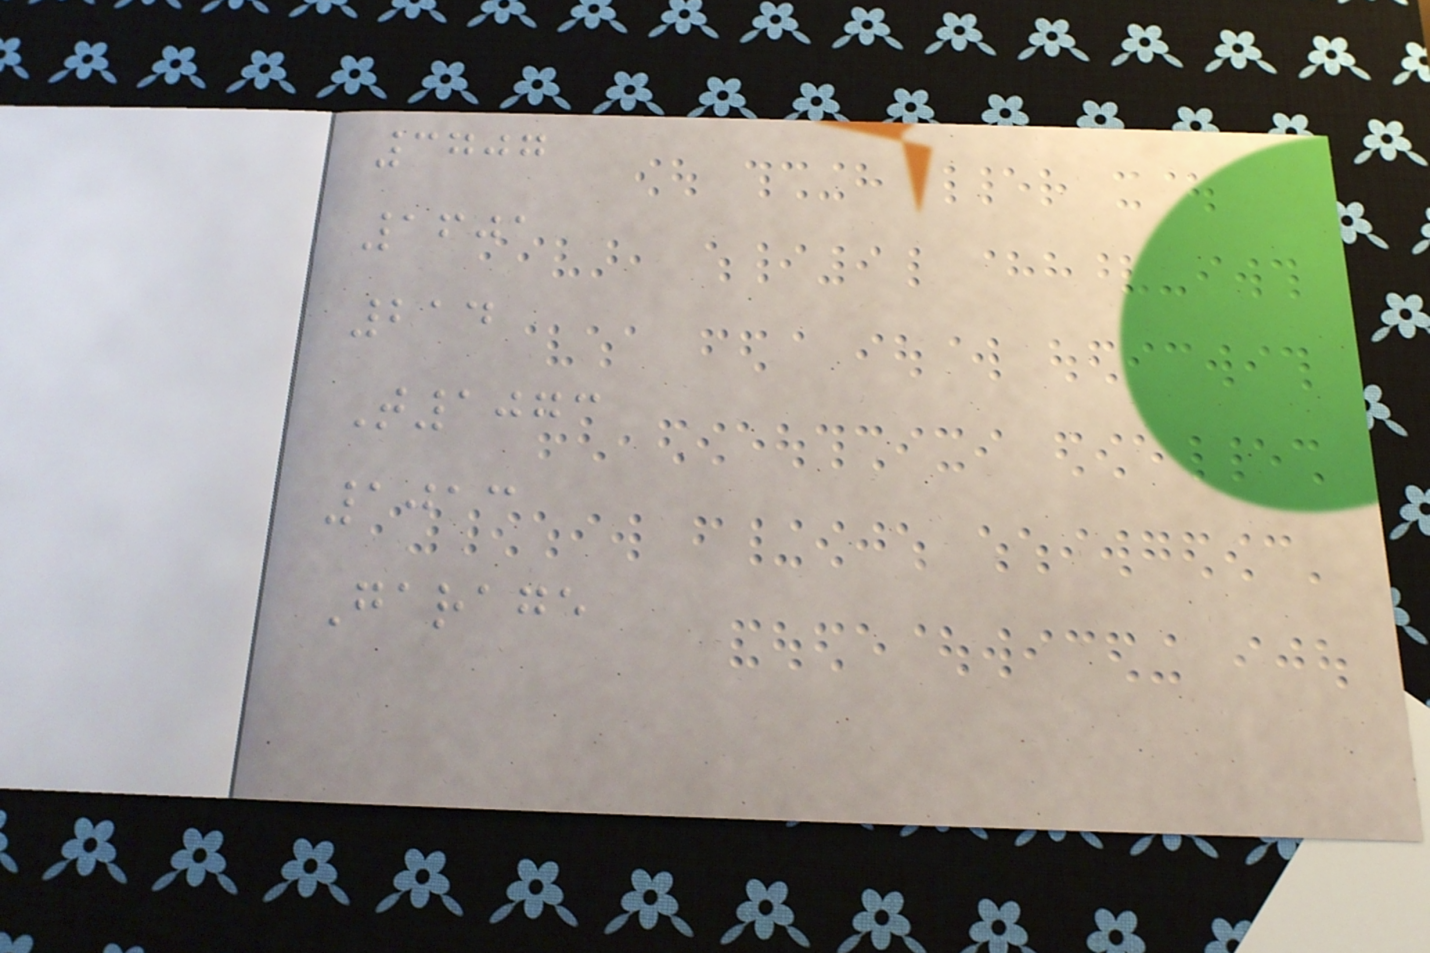3707
1601
214
T1073
1013
Garage
